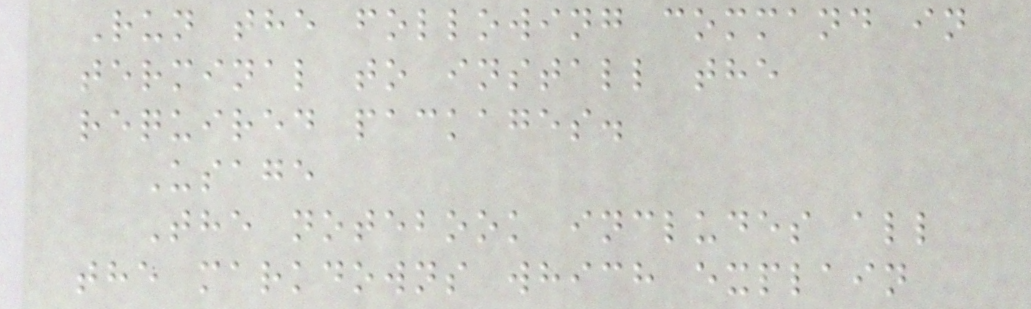Run the following command in
terminal to install the
required packages.
Usage
The notebook includes all
the markdowns which explain
